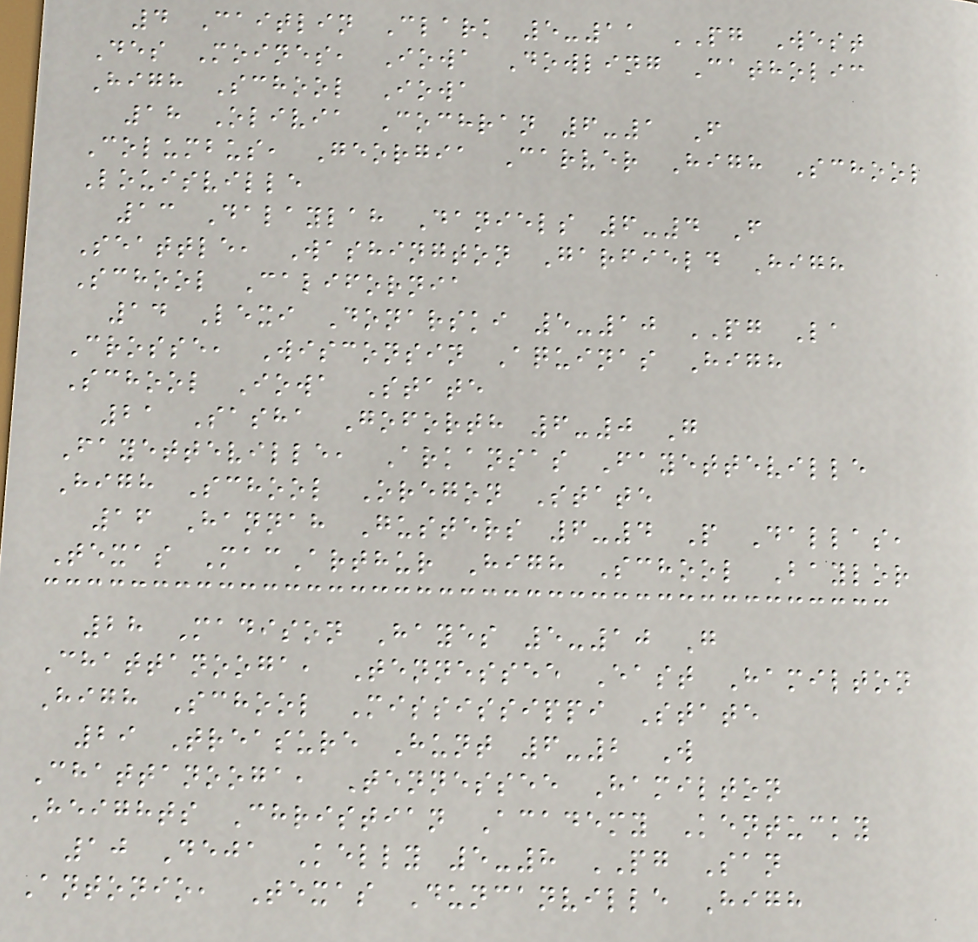4 Caitlin Clark 5-11 PG West
Des Moines, Iowa Dowling Catholic
High School Iowa
18 Olivia Cochran 6-1 F
Columbus, Georgia Carver High School
Louisville
13 Dalaylah Daniels 6-4 F
Seattle, Washington Garfield High
School California
14 Lexi Donarski 5-10 PG La
Crosse, Wisconsin Aquinas High
School Iowa State
21 Sasha Goforth 6-0 G
Fayetteville, Arkansas Fayetteville
High School Oregon State
16 Hannah Gusters 6-4 P Dallas,
Texas MacArthur High School Baylor
28 Madison Hayes 5-10 G
Chattanooga, Tennessee East Hamilton
High School Mississippi State
29 Treasure Hunt 6-2 W
Chattanooga, Tennessee Hamilton
Heights Christian Academy Kentucky
10 Deja Kelly 5-8 PG San
Antonio, Texas Duncanville High
